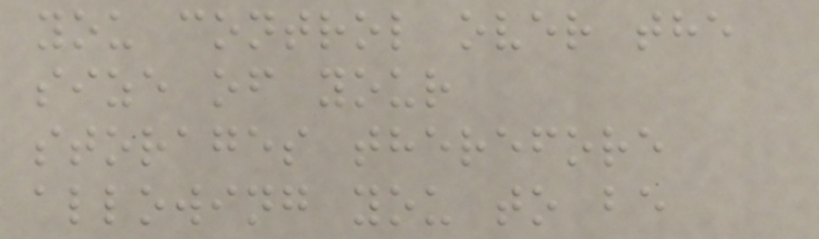you control over the
size of your
storages therefore
allowing you to be
